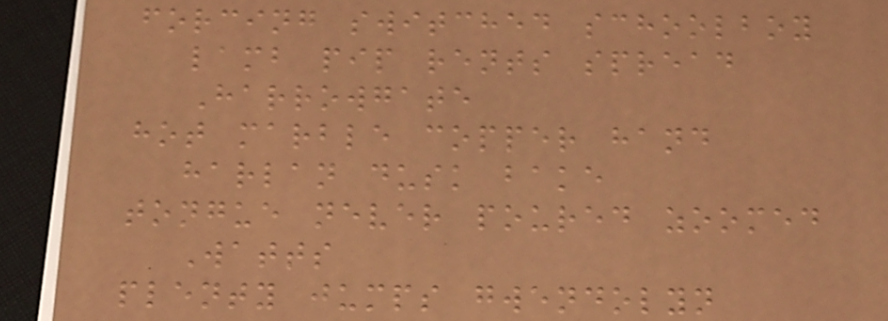forcing switched schoolboy
lamb pip rents spread
Harrowgate
hot marble copper hand
harlan dusk bake
tongue never poured zoomed
Watts
plenty jumps gwendolyn
